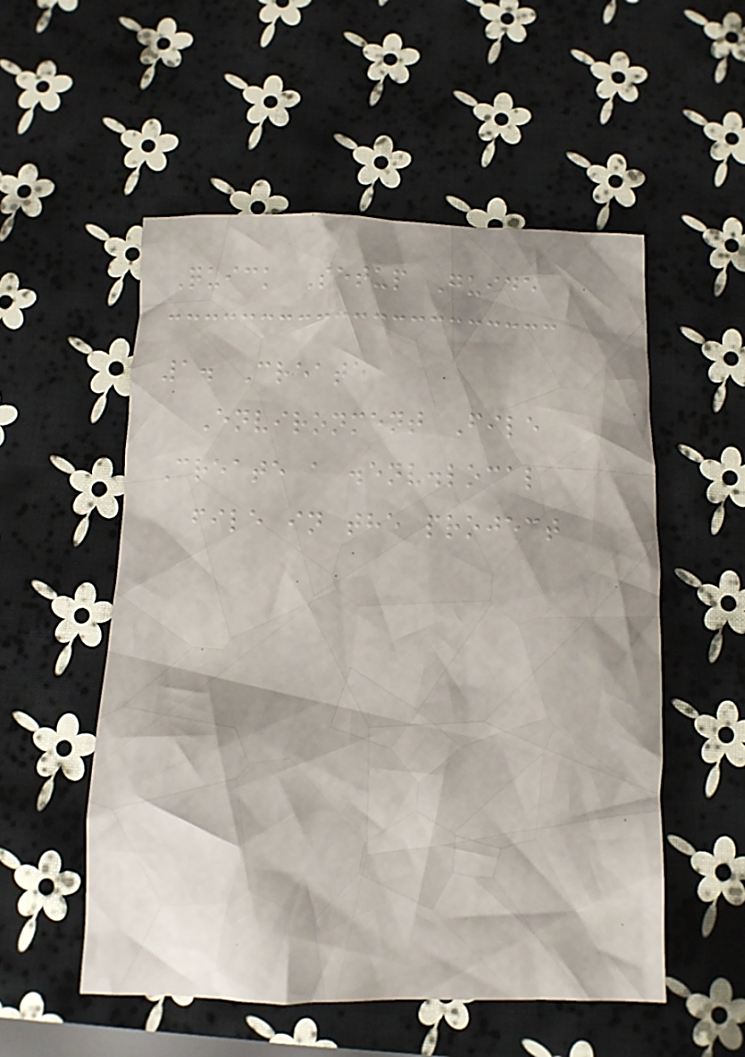Quick Setup Guide
1. Create
Environment File
Create a .env.local
file in the project
